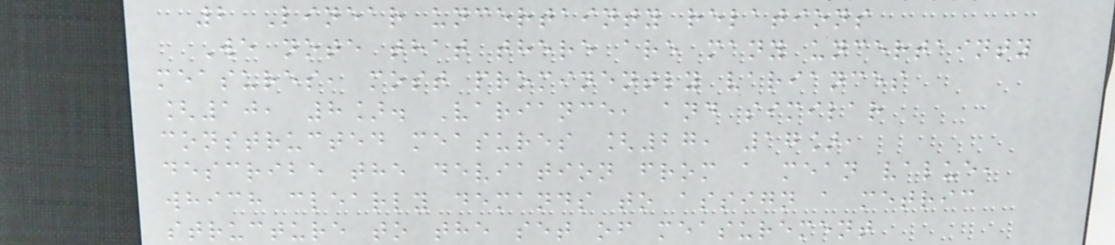2 Linear uncertainty relations
We note that there are many uncertainty
measures, most prominently variances
[10, 8]. Variance, and similar
constructed measures [27, 17],
describe the deviation from a mean value,
which clearly demands to assign a metric
structure to the set of measurement
